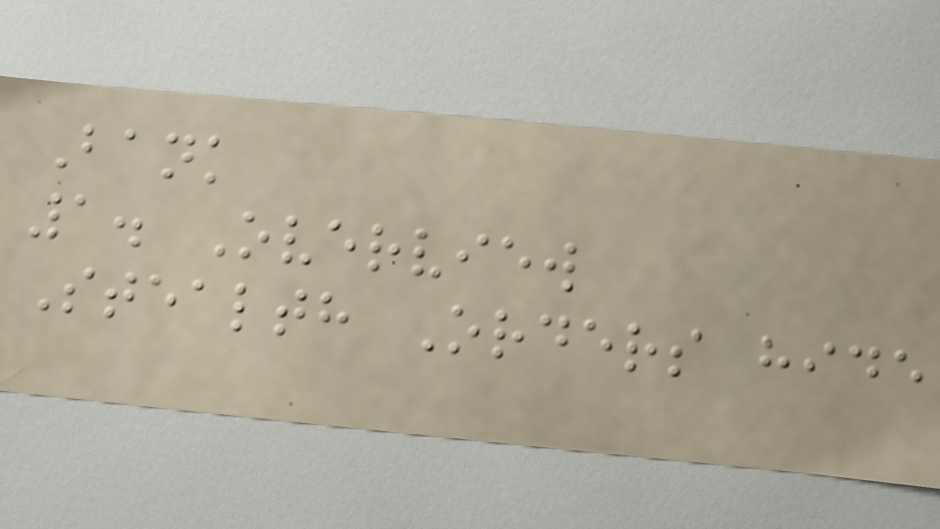Bank
1. Overview
Stealth Orders hide
